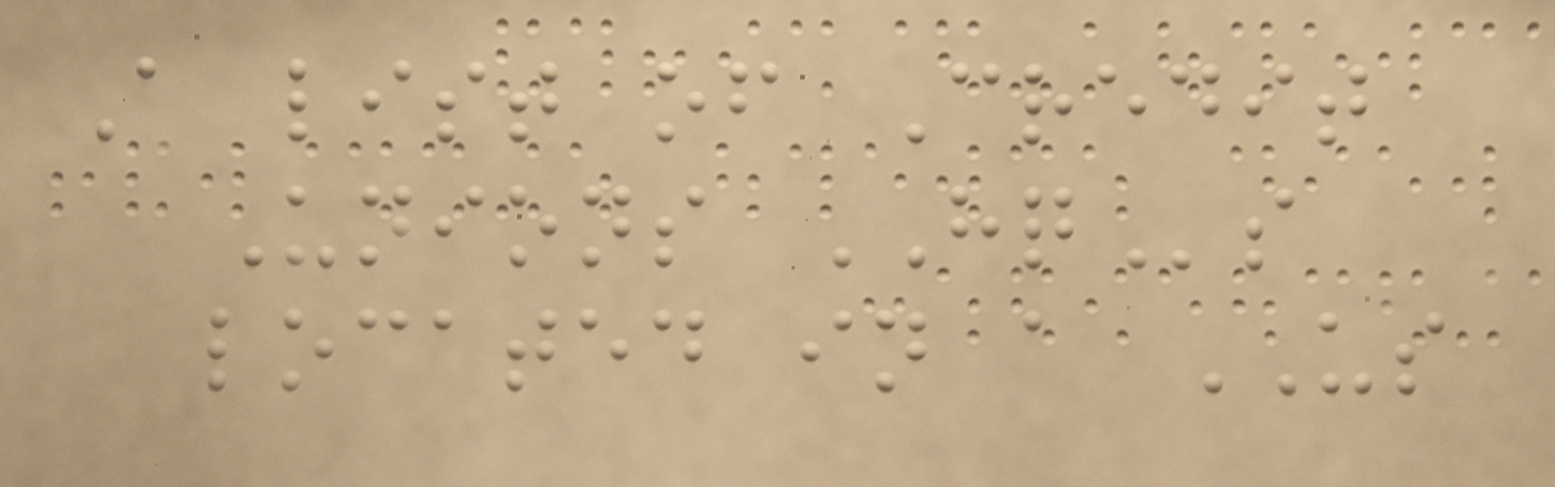A list of Credit
Unions HQs
located in a US
